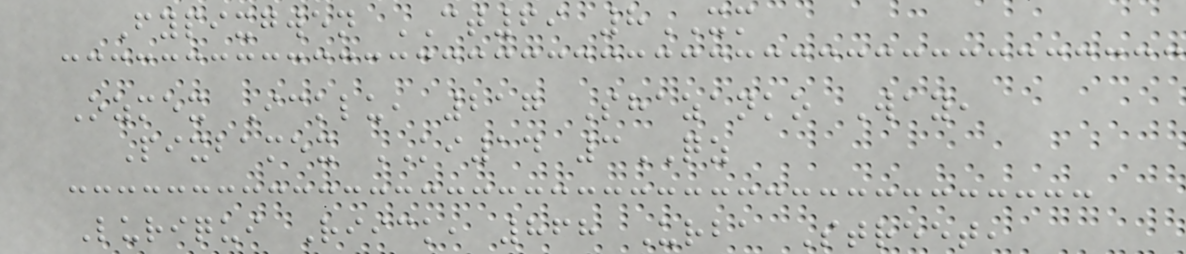Fypixgwen CT69 8XM
Ozmex Icklu, 217 Shazanko Way,
Pixbamex KI14 3QZ
Luriqui Riick, 868 Urba Street,
